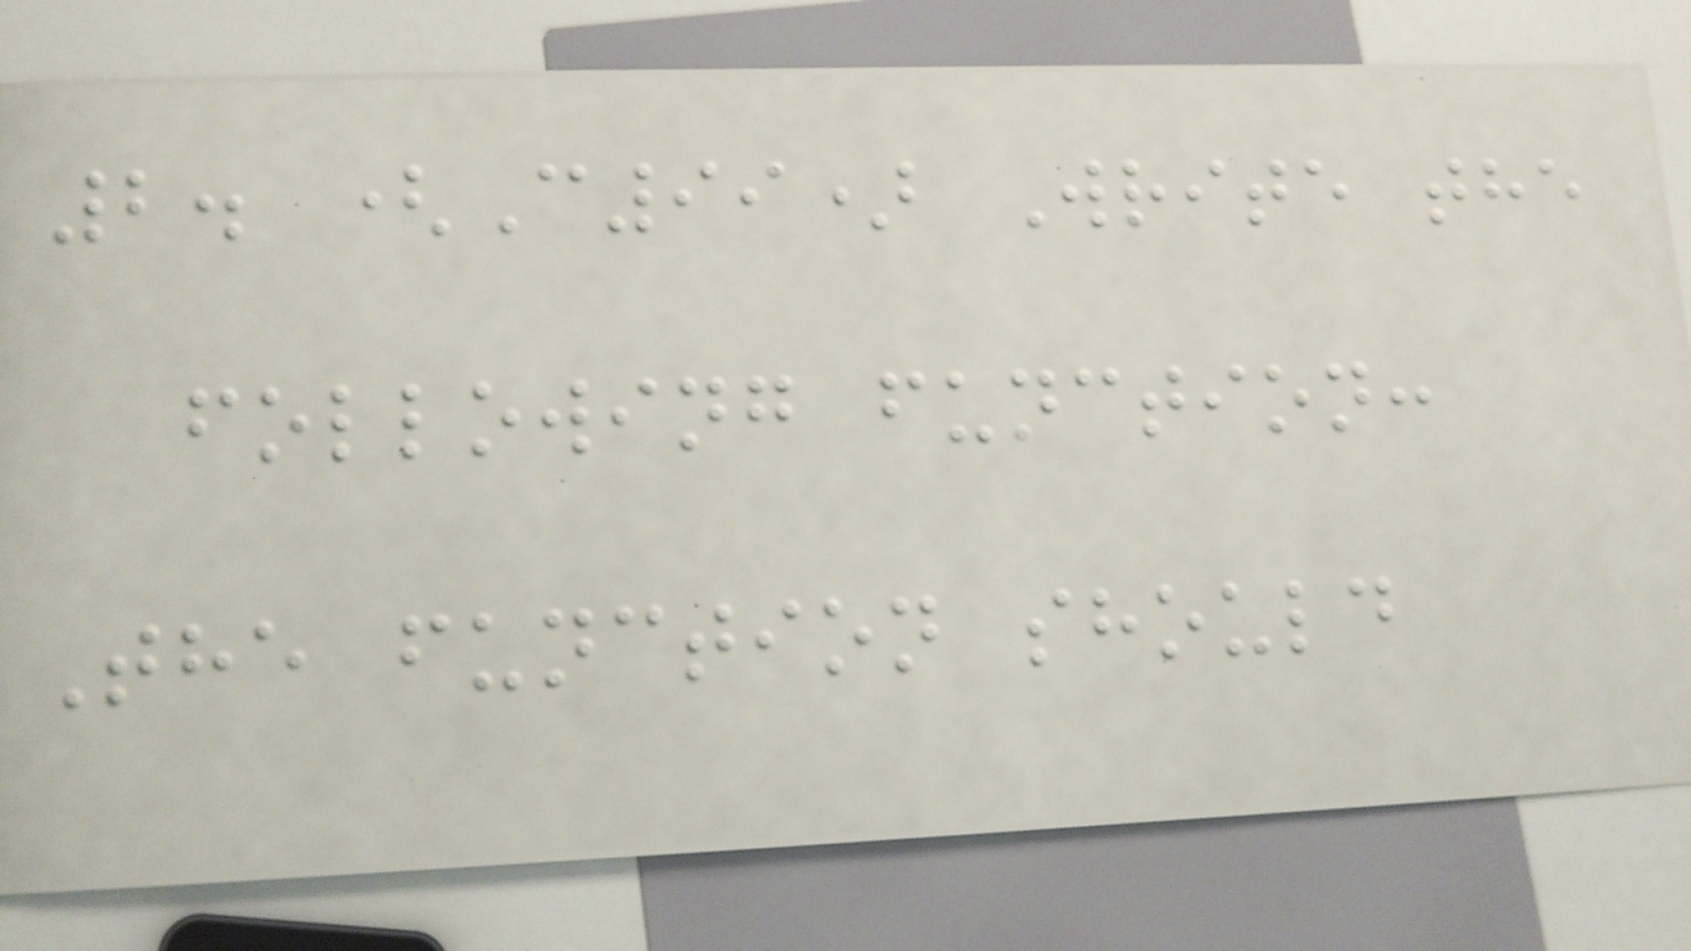2. (C99) Write the
following function:
The function should
